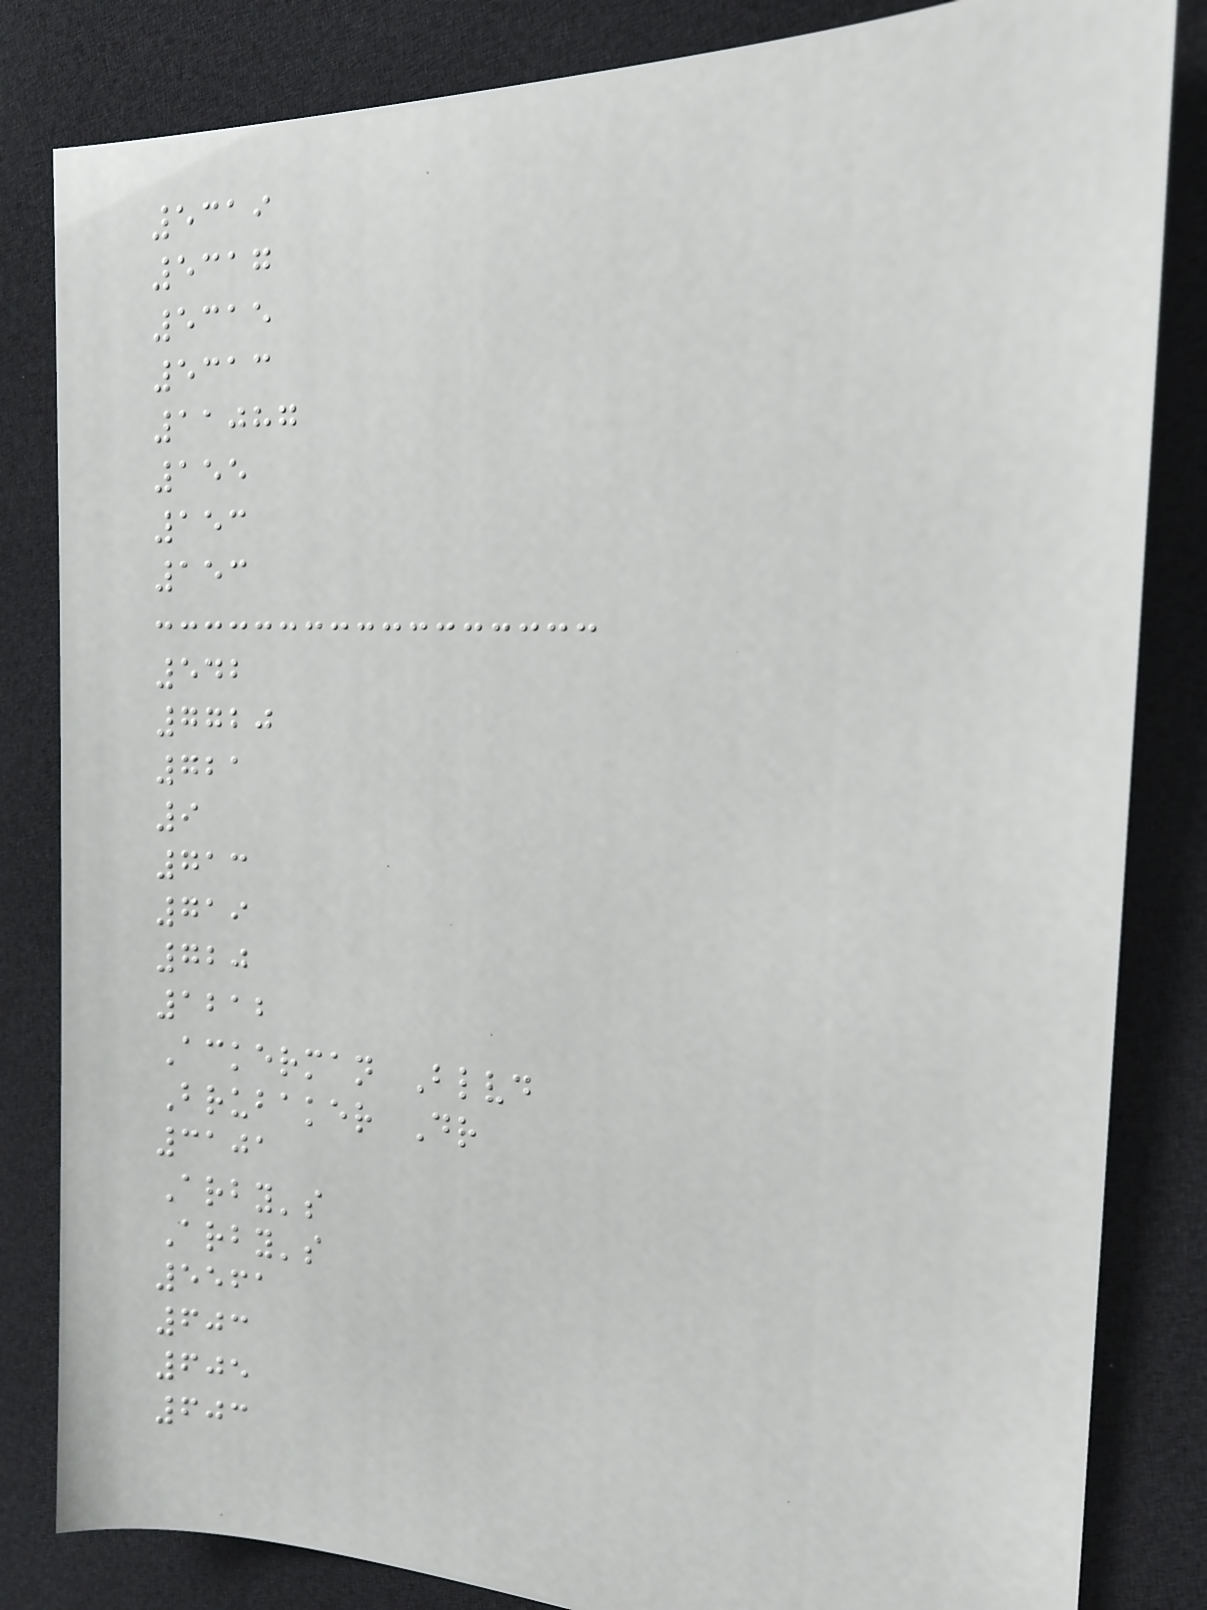5319
5317
5315
5313
11087
155
153
153
542
7720
721
9
713
719
720
1212
Ackerman Blvd
Brubaker Dr
3101
Arby's
Arby's
5561
603
605
603
